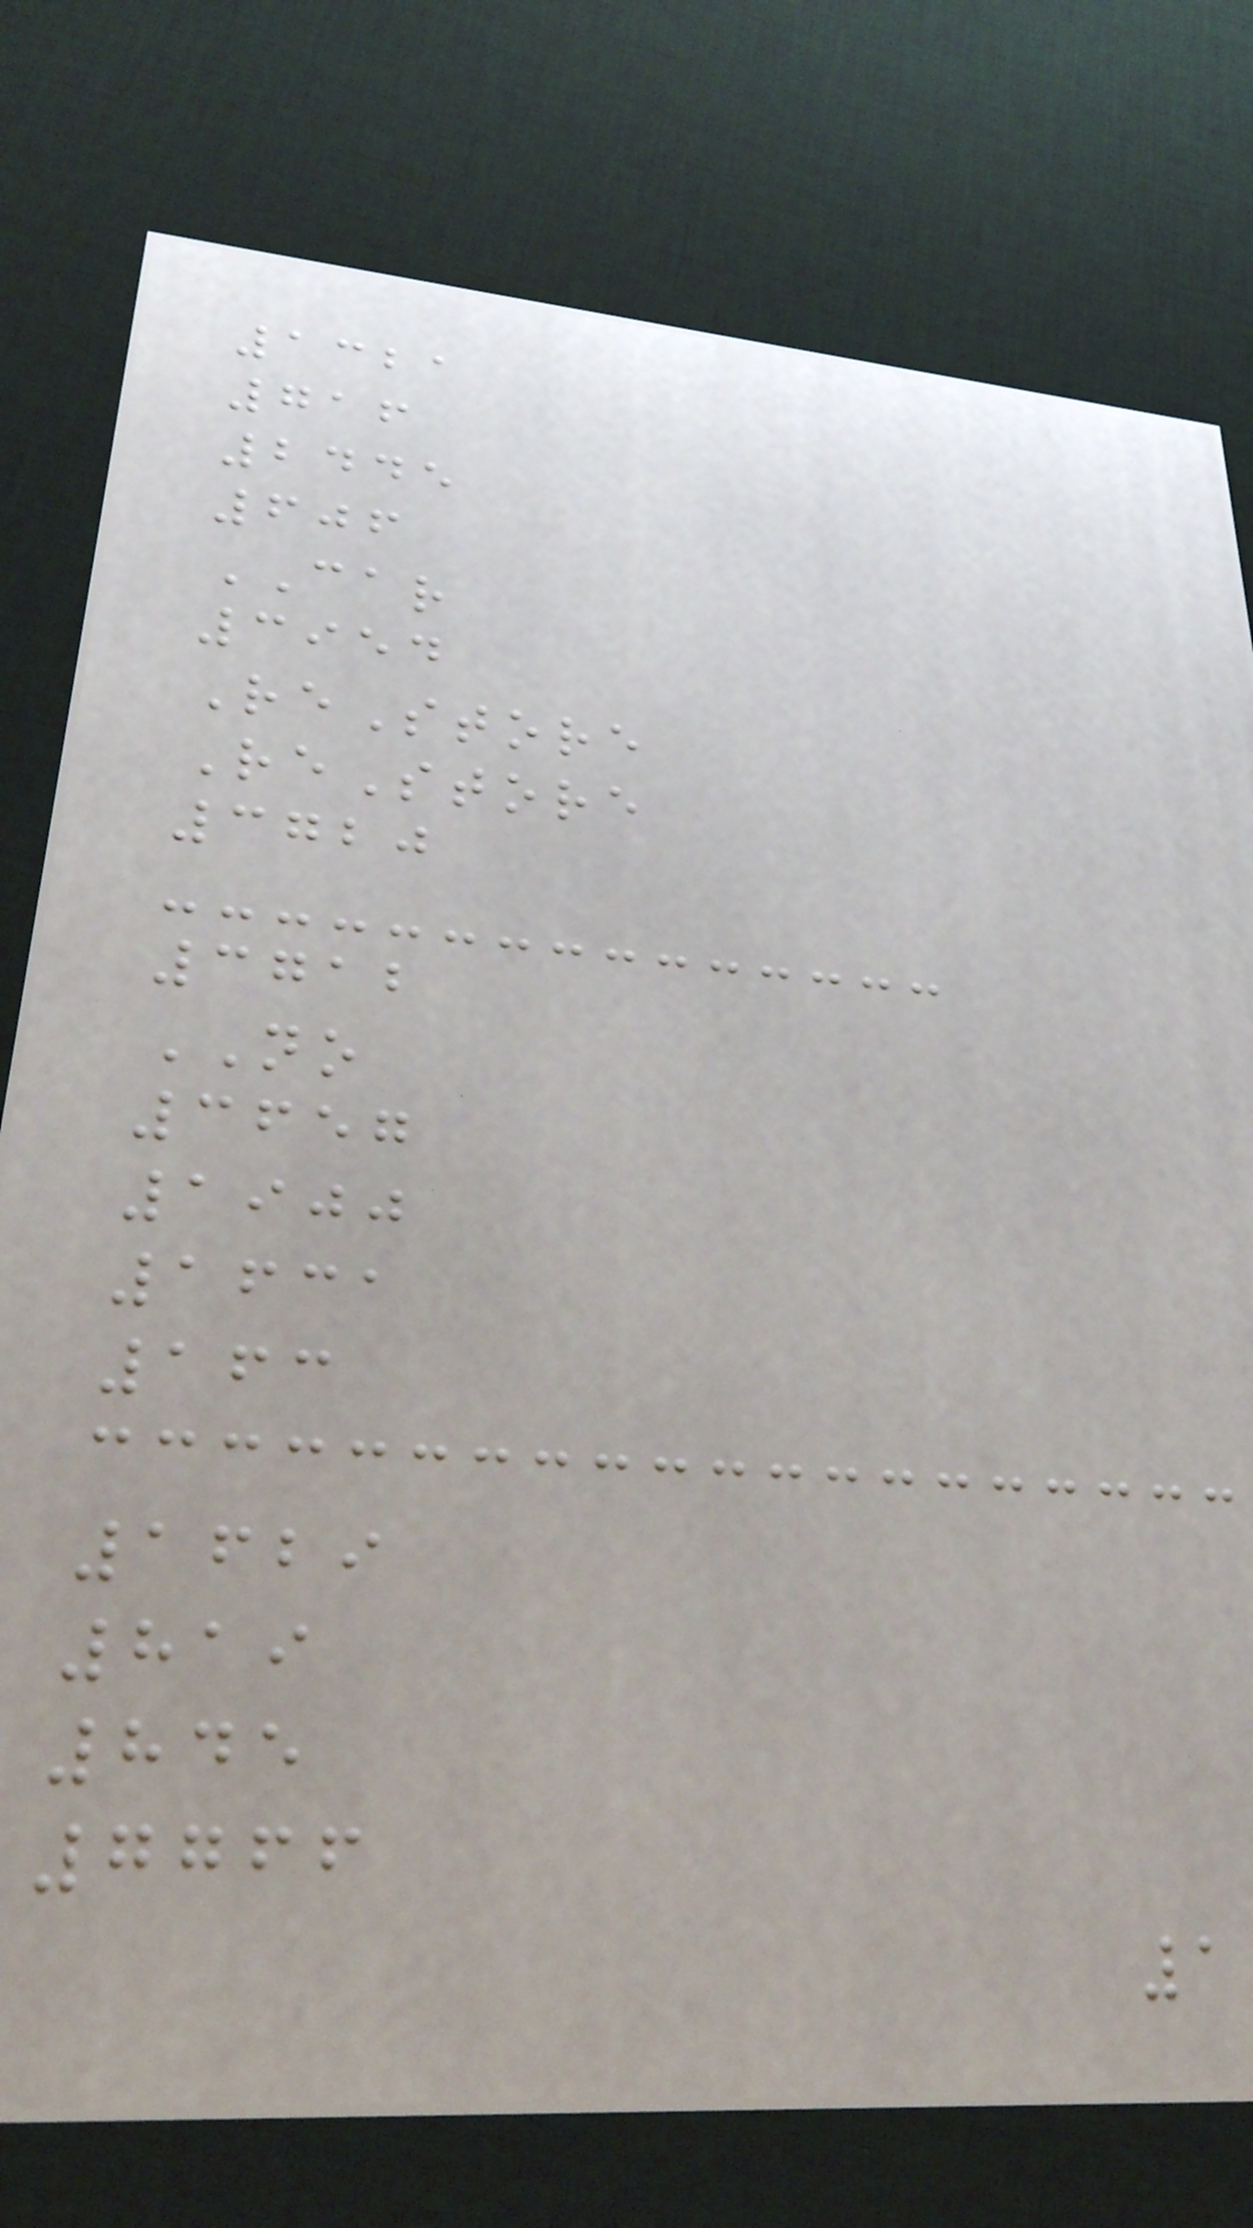1321
716
2445
606
CAR
3954
ReStore
ReStore
3720
3712
NO
3657
1900
1631
163
1629
819
845
7766
